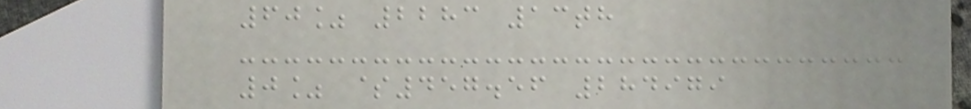60% 2283 13th
0% $457.56 284979
